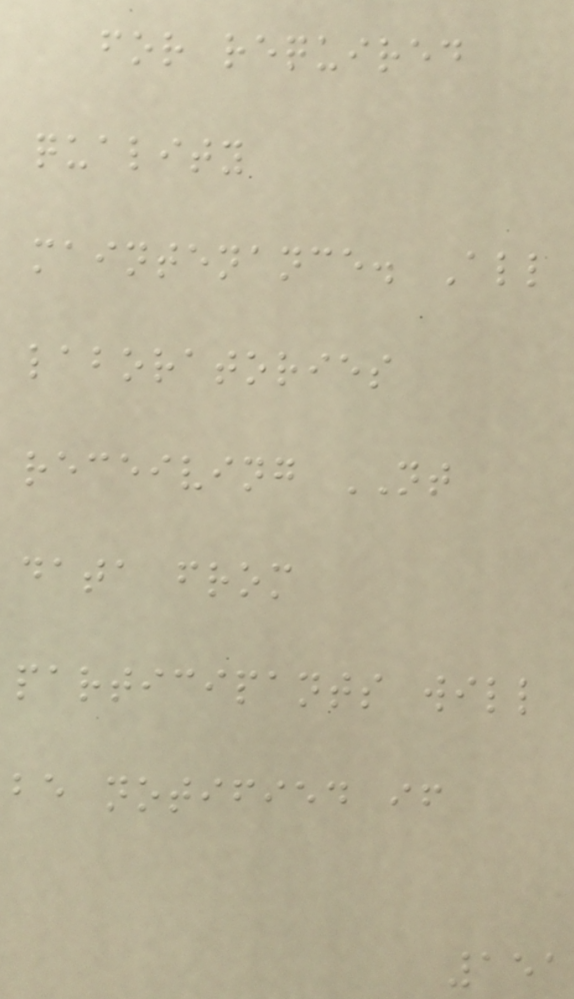for required
quality
maintenance. All
laboratories
receiving NT
data from
participants will
be notified if
151
